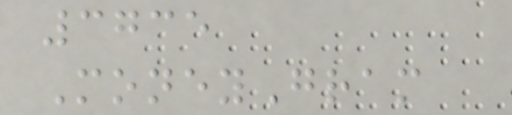3735
MoneyGram
